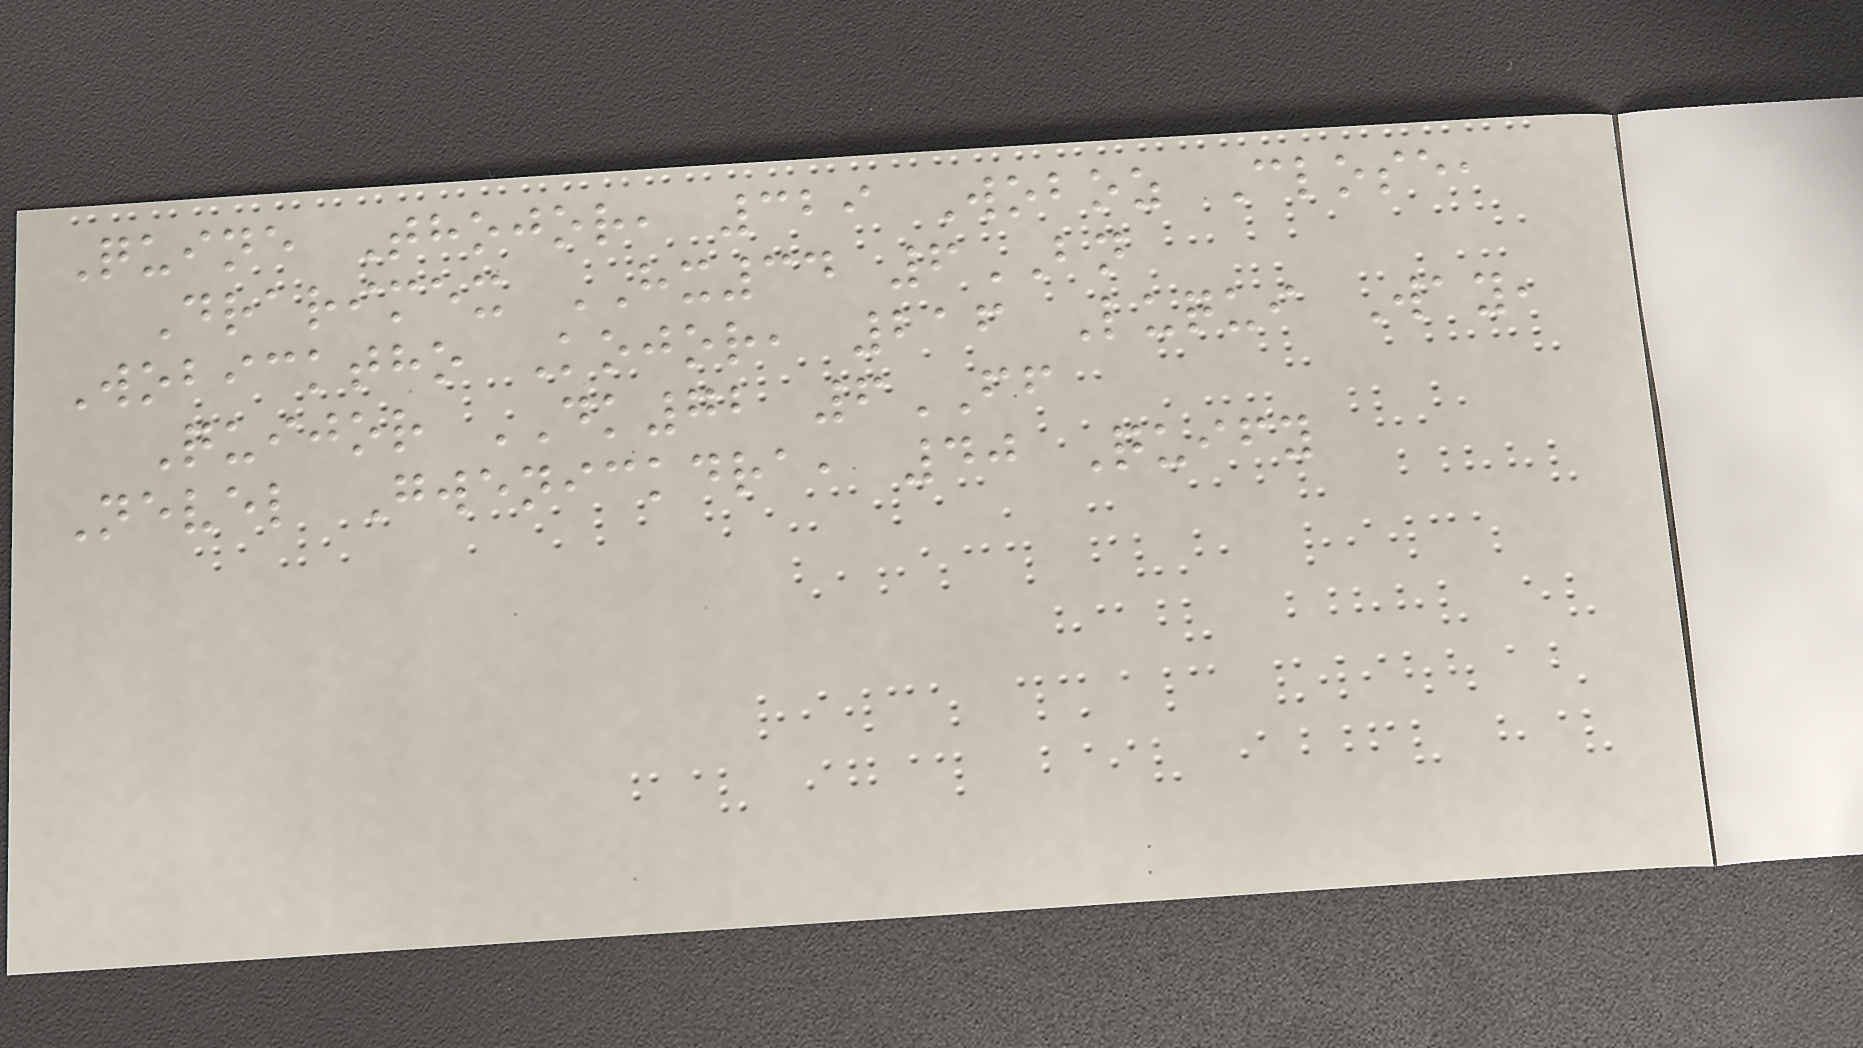Quine Thojor, 329 Woboz Close,
Drarimex HX34 6BN
Wobicktho Kojor, 216 Luqui Way,
Quijor DK72 6FF
Nevel Gwenickdra, 40 Quify
